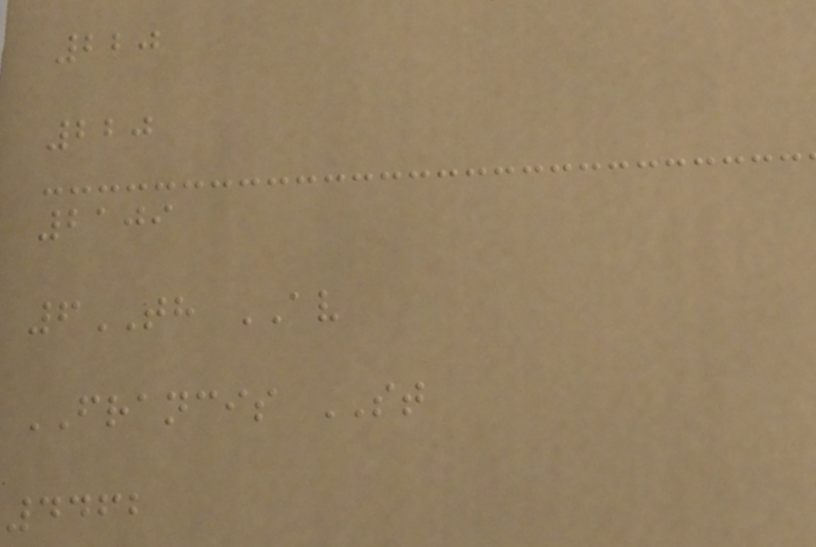220
220
2109
6TH AV
FRANCIS ST
4462
